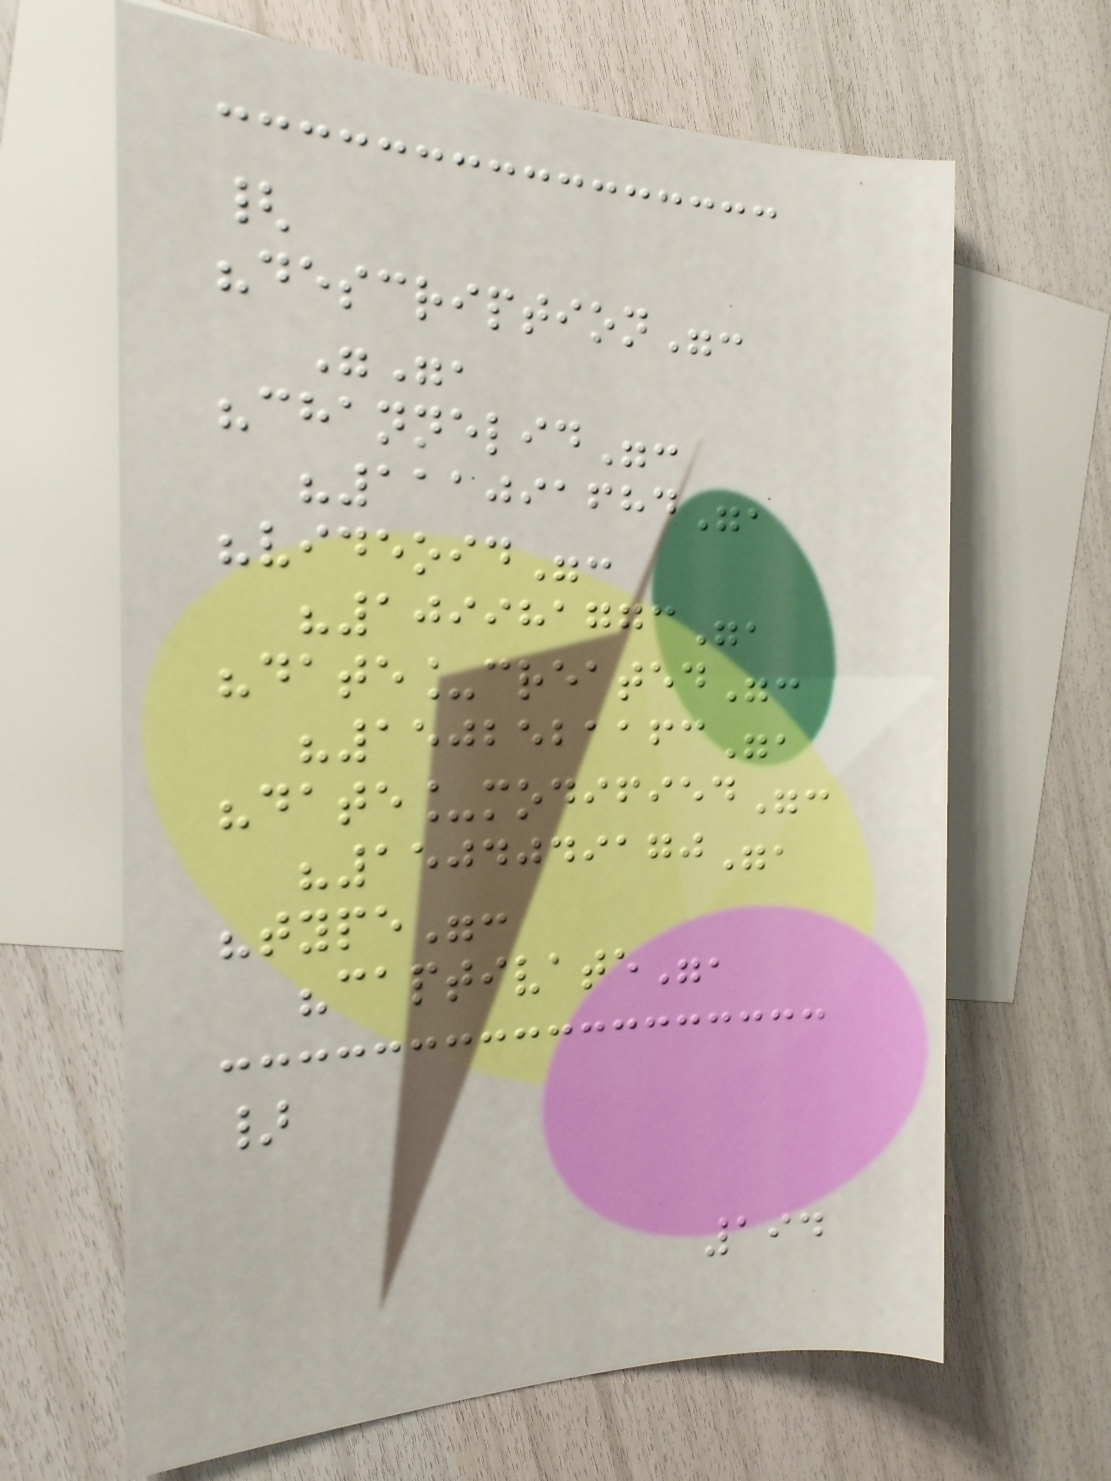{
"description":
"",
"channelid":
"111091684",
"videoid":
"109981773",
"date_created":
"1502521163",
"date_modified":
"1504049170",
"type":
"captivate",
}
194
